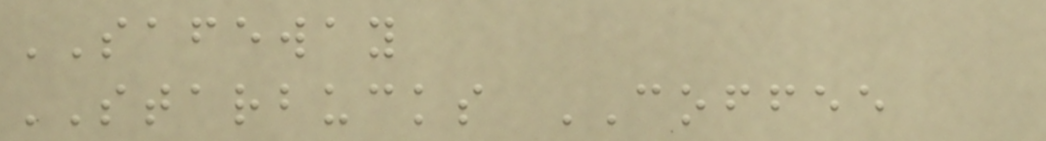SAFEWAY
STARBUCKS COFFEE
